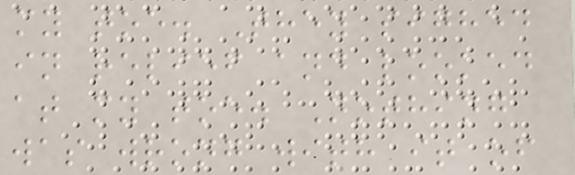my toe. They sighed
in relief and looked
at my toe. Nothing
was wrong with it of
